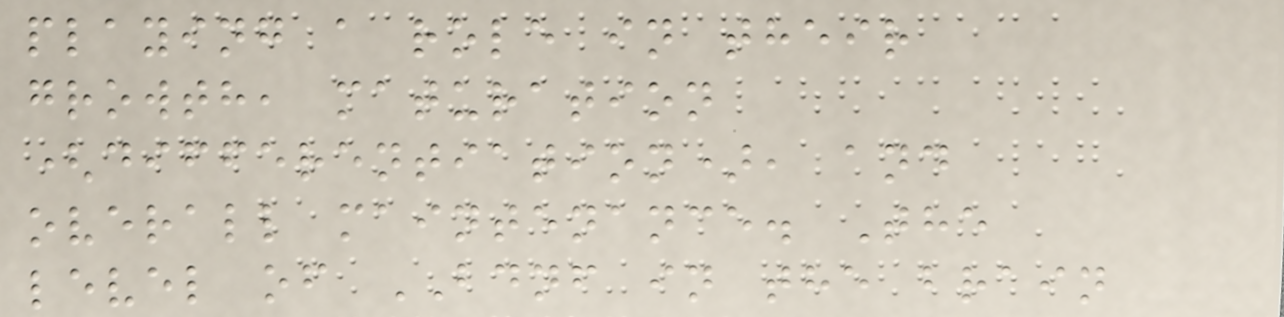playing a role in their
growth, maturation
(differentiation), and
overall maintenance. The
level of BDNF in the brain
